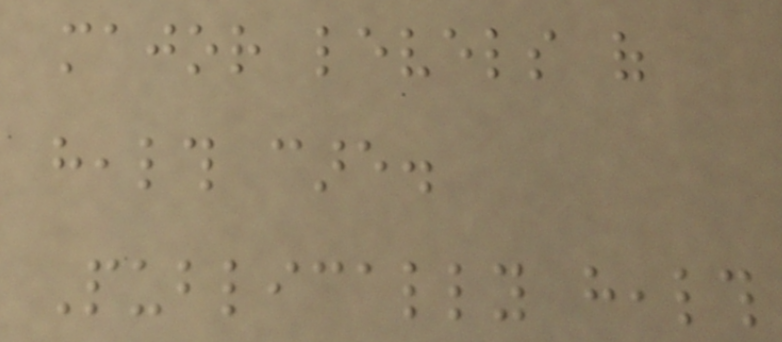major levels of
health care.
Publically health
